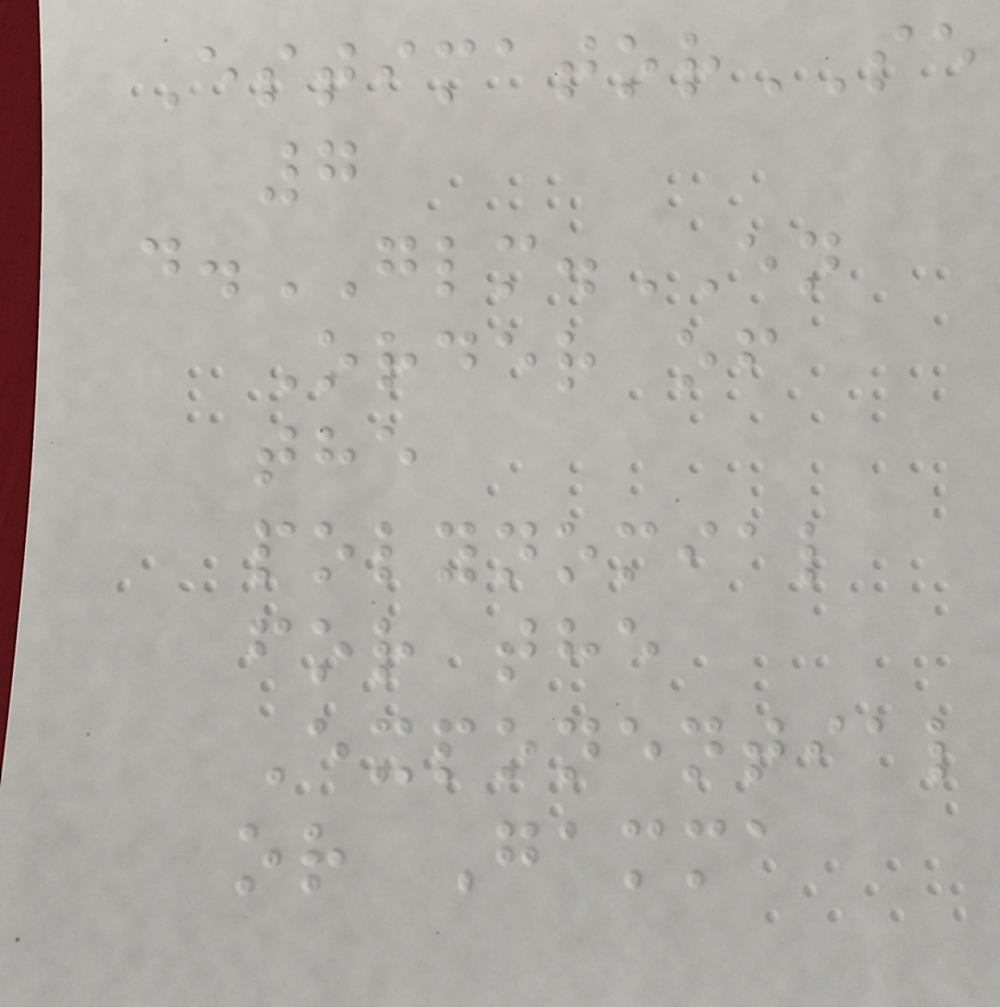EstimatorSE
7
d.GLM.EN
Order of
the
polynomial
for the
Exponential
or Gamma
